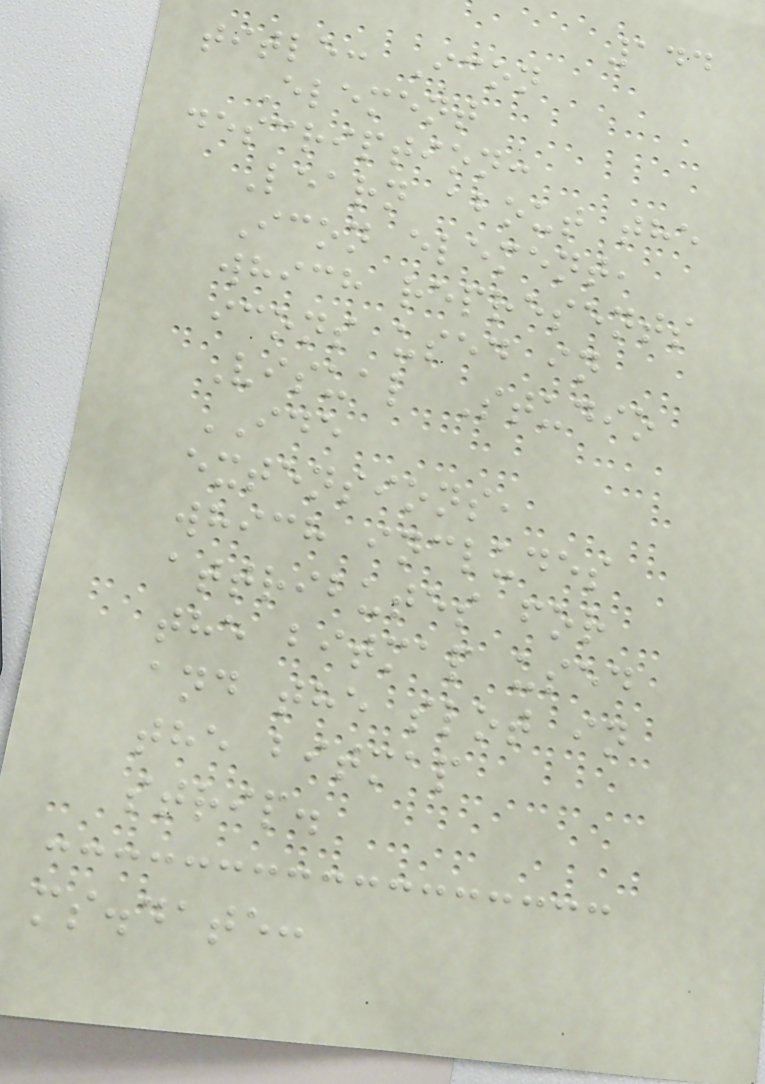144
title: Icon
Element
description:
Learn about the
Icon element,
which represents
icons used in
Visual Studio
IDE
extensions,
which includes
attributes for
the bitmap used
and the slot in
the bitmap
strip.
ms.date:
